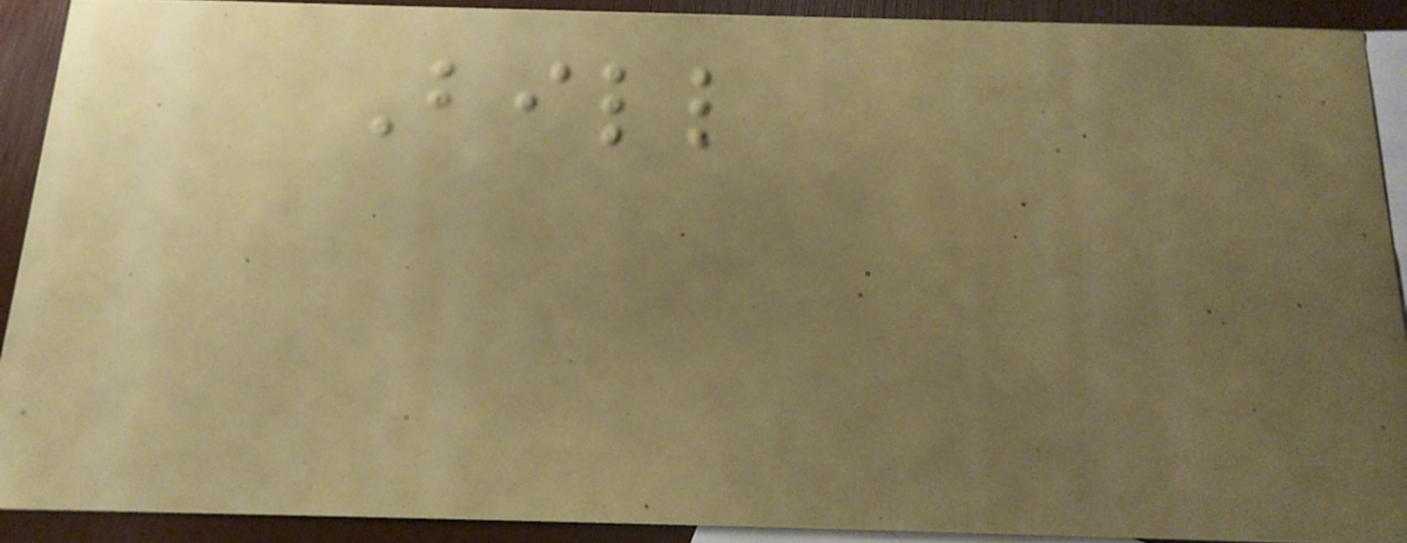Bill
